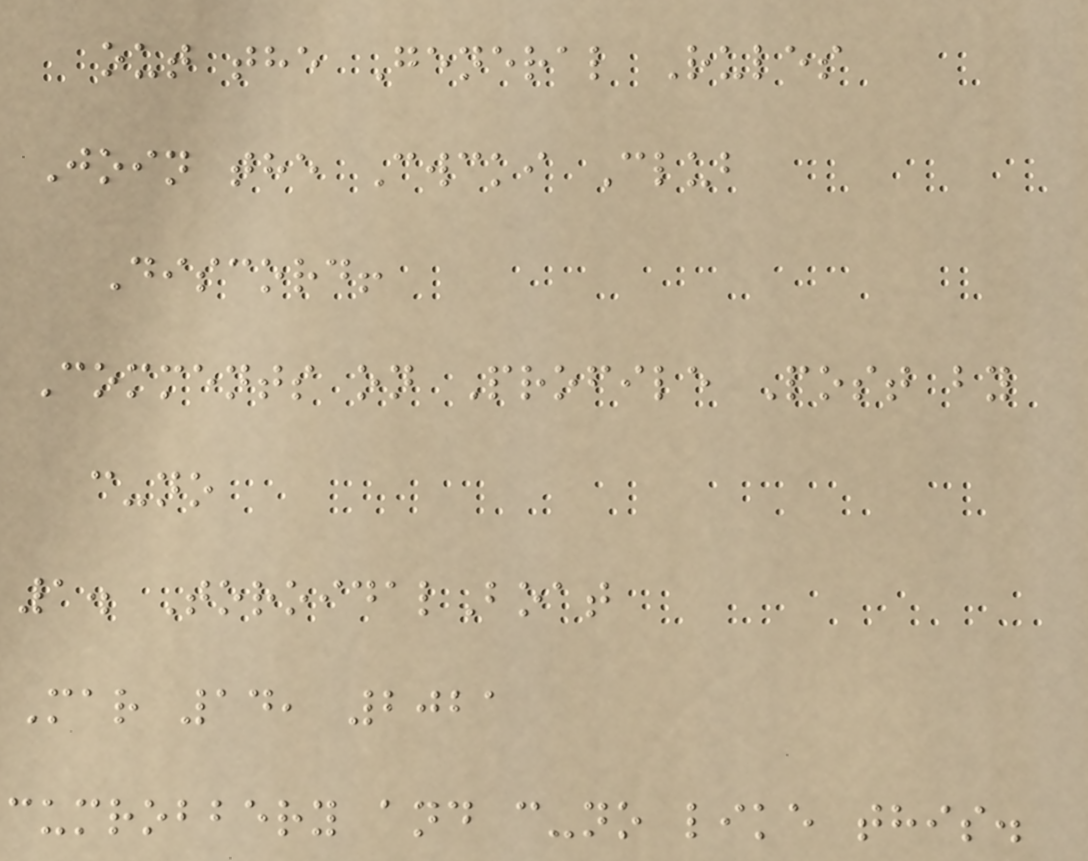out the General Rules
Join the Cwcki Club
Discord!
Comments on Profile Post by
c-no
1. ToroidalBoat
Mar 14, 2021
cumrobbery and c-no like this.
